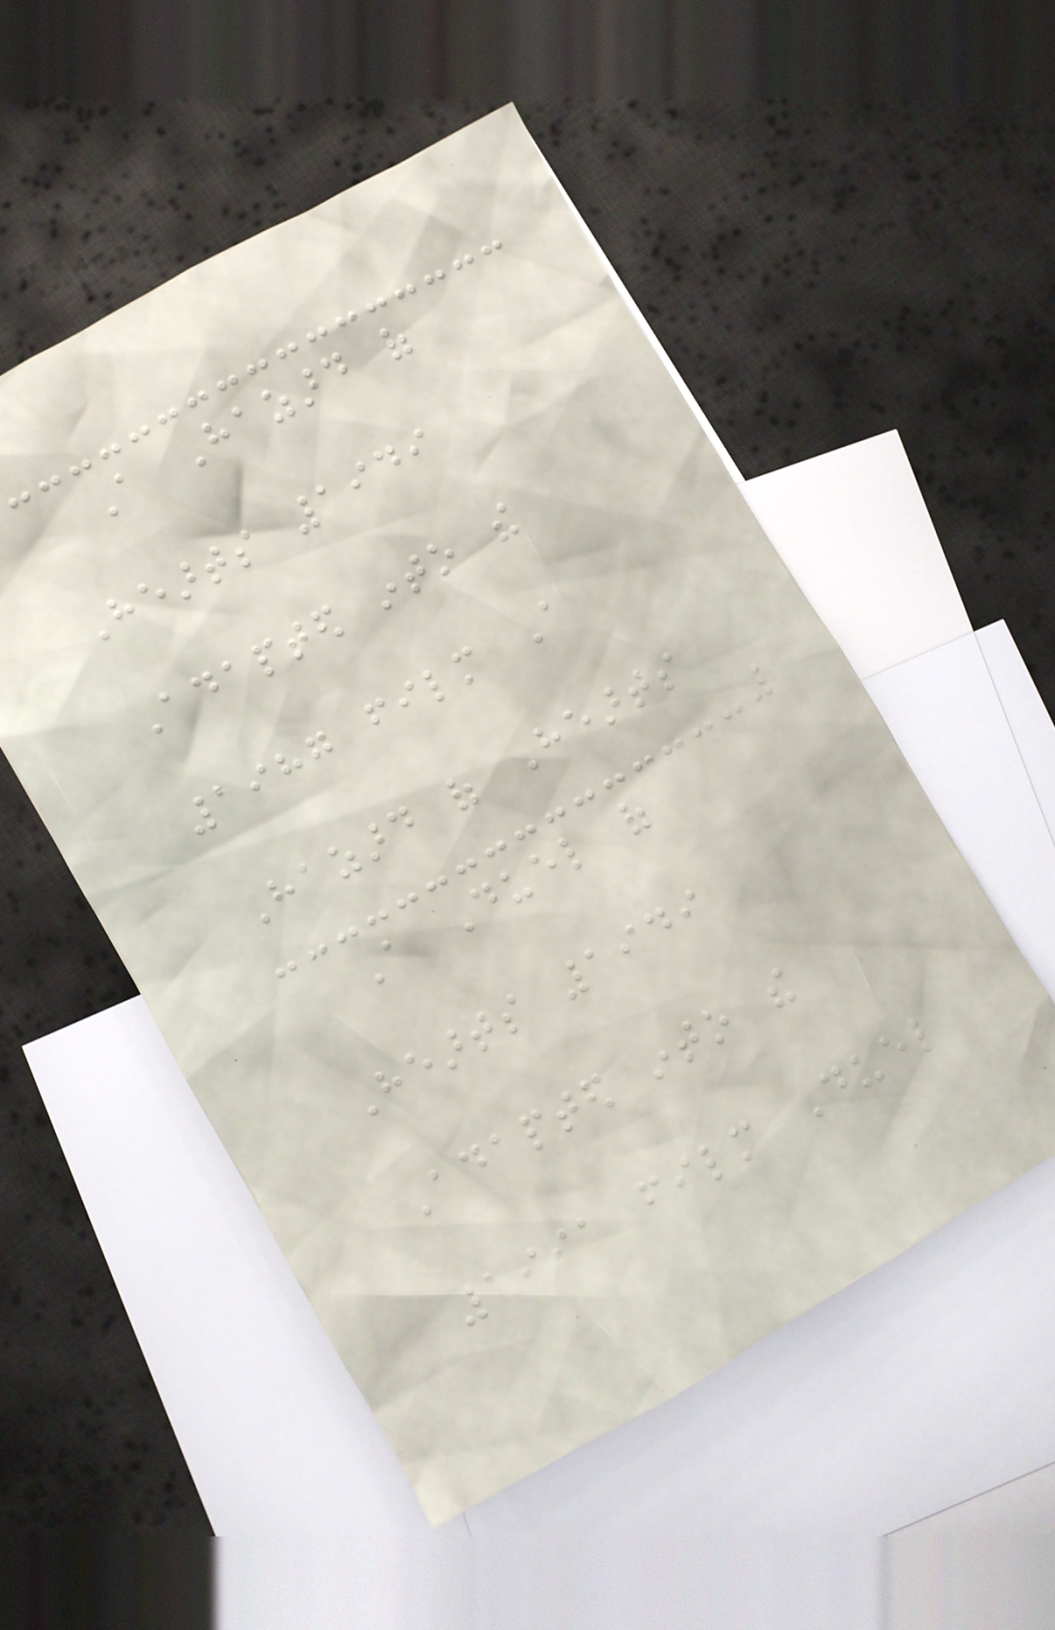A Hazard of
Hearts 1949
Adapted into the
1987 film A
Hazard of Hearts
A Duel of
Hearts 1949
Adapted into the
1991 film Duel
